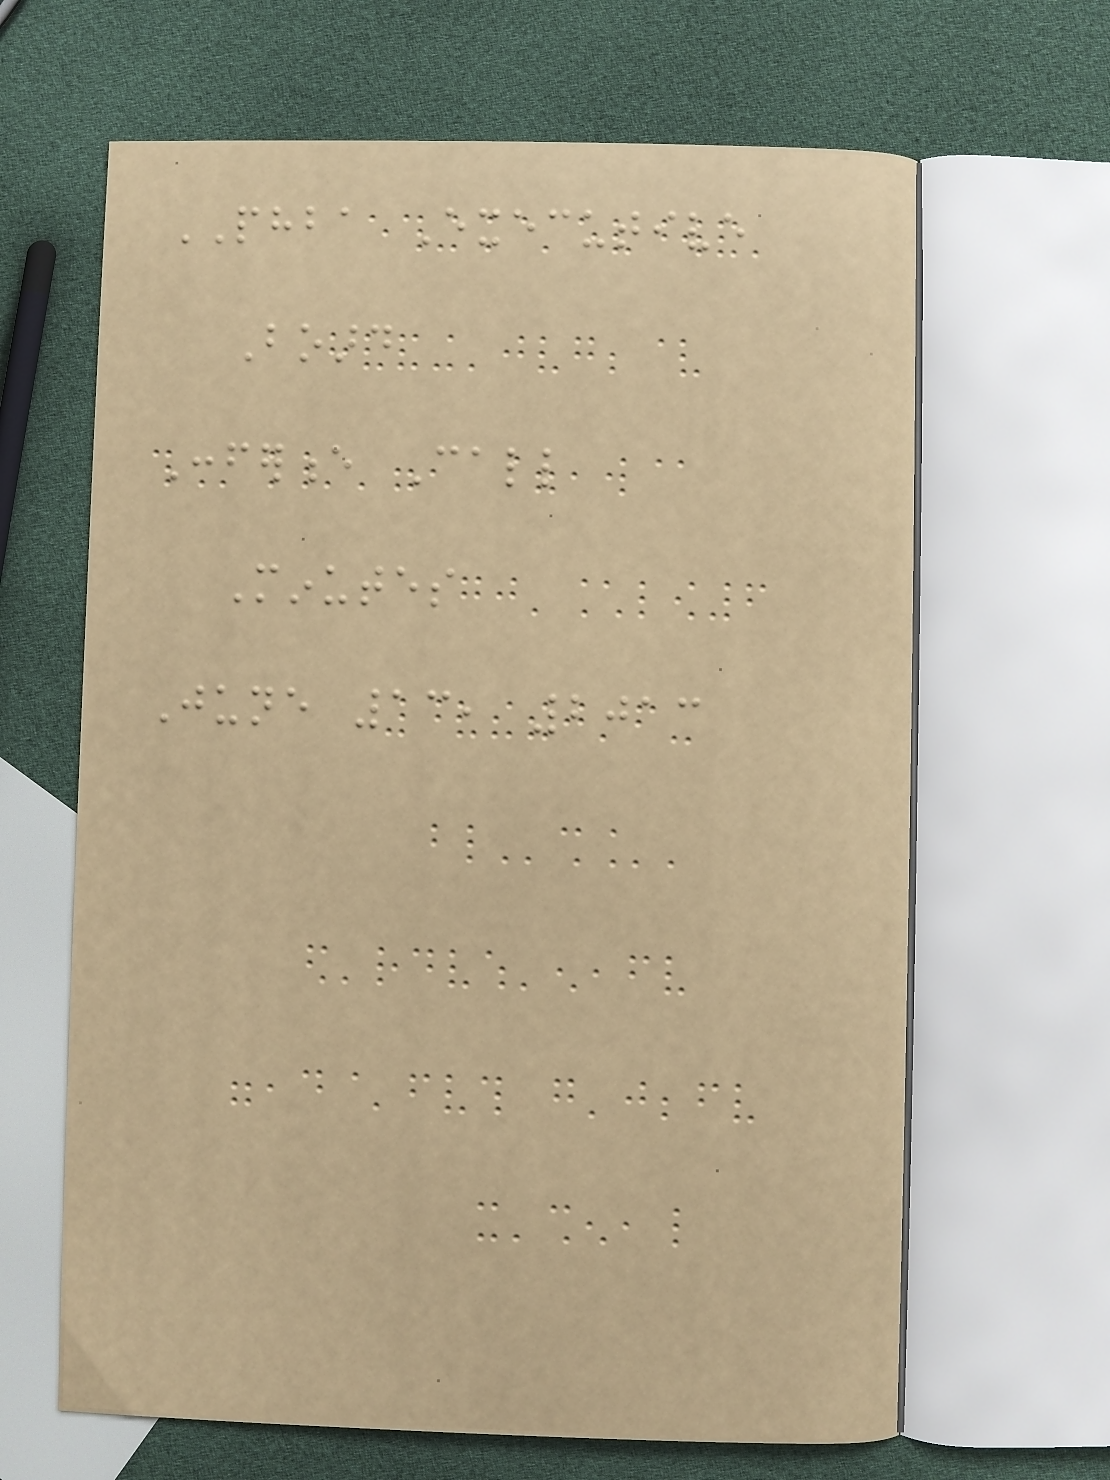PHBA Executive
Board
Conference Call
Minutes
June 13, 2013
